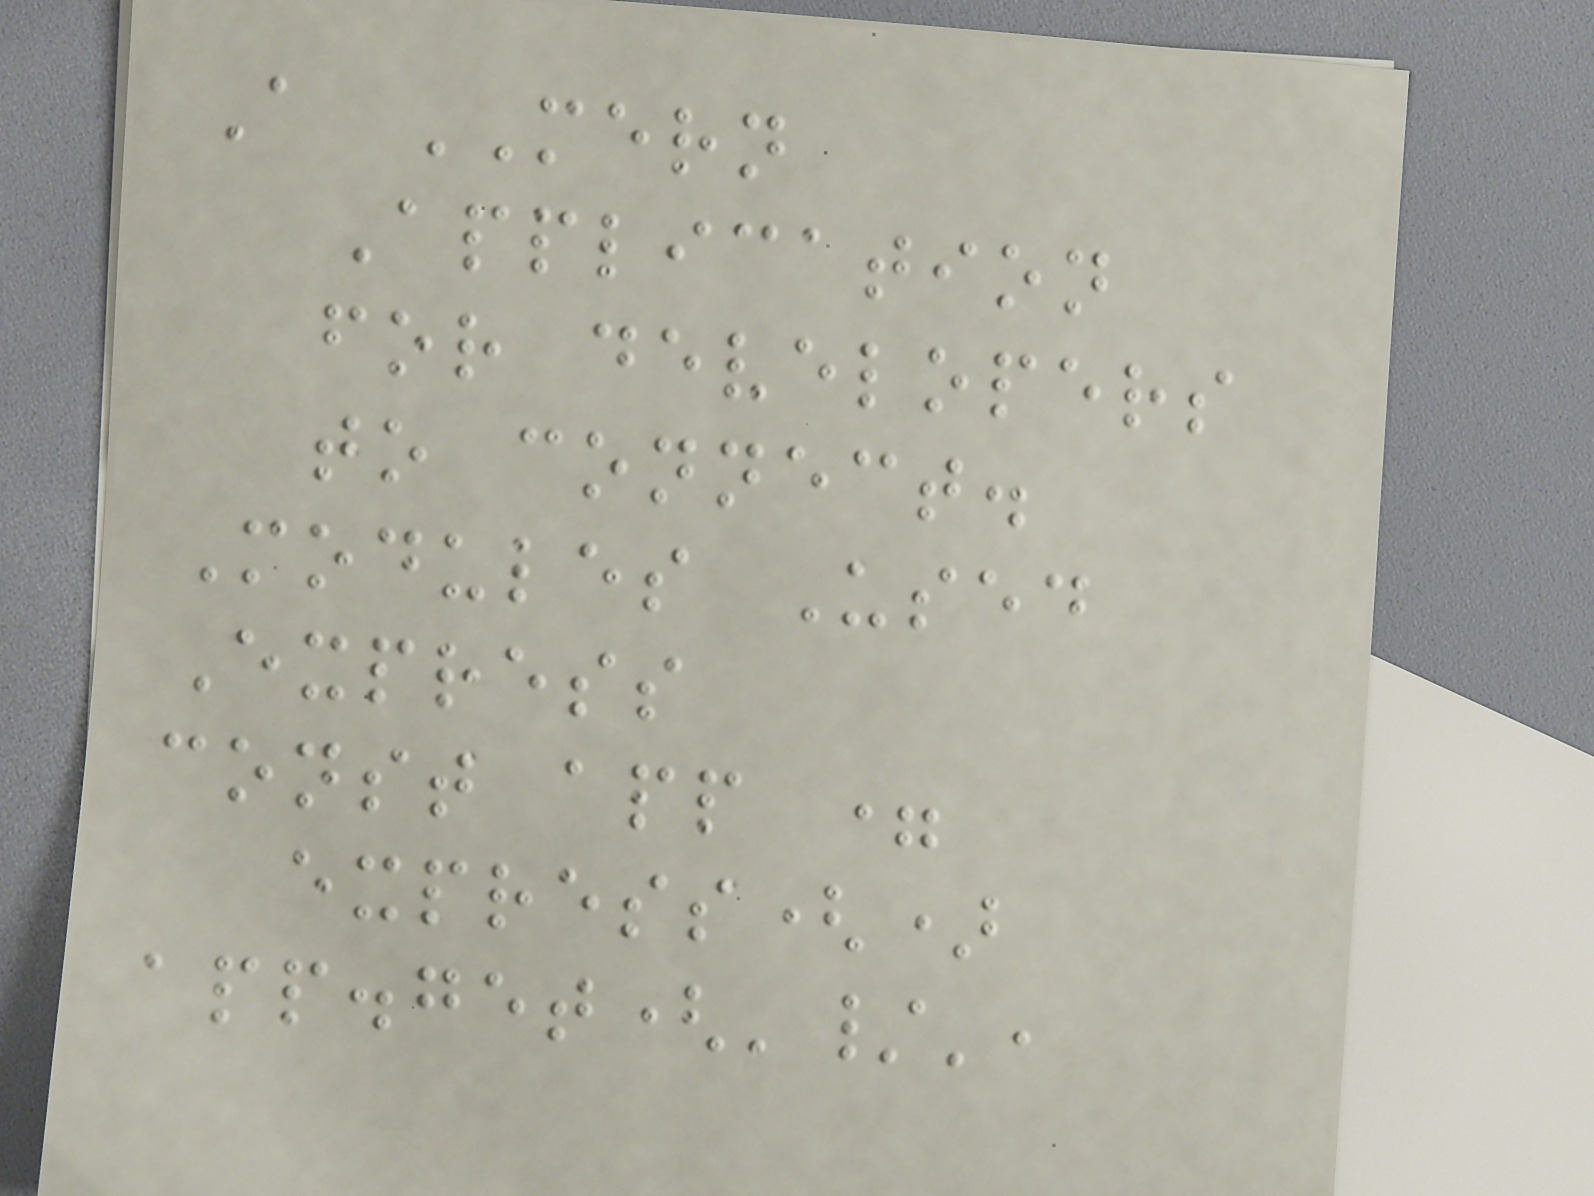A MERN
Application
for developers
to connect.
Modules Used
Express
const app =
express()
app.get('/',
